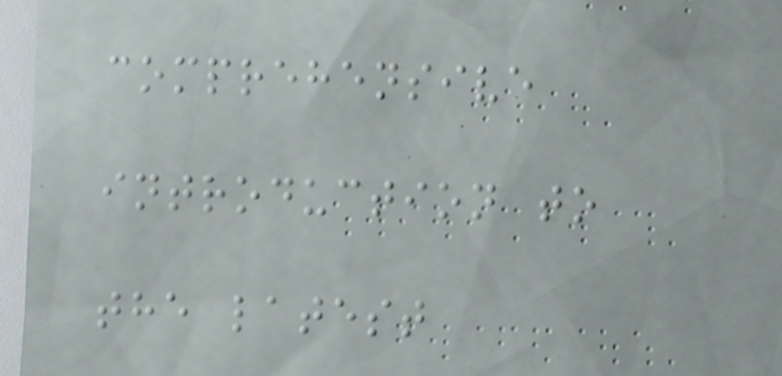comprehensive
introduction to
the latest
